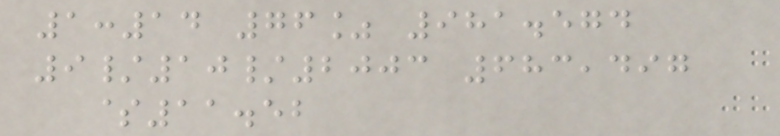1:14 76% 981.574
9/10/2003 683,497
$11.52
